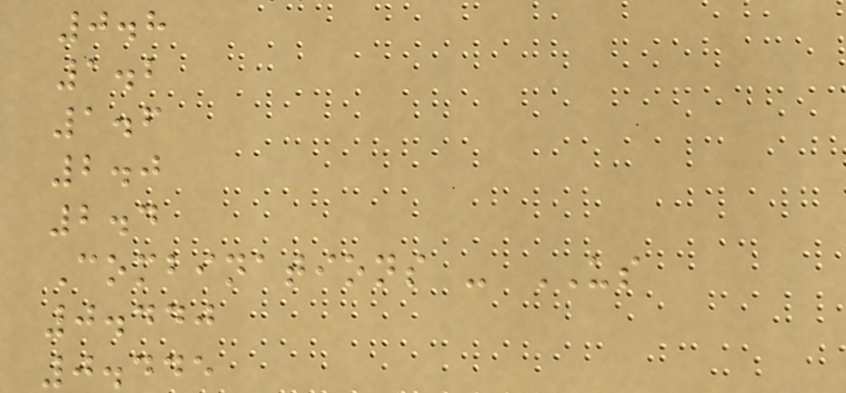0.8
1.2
1.6
2.0
2.4
Combinations - US
0.440
0.445
